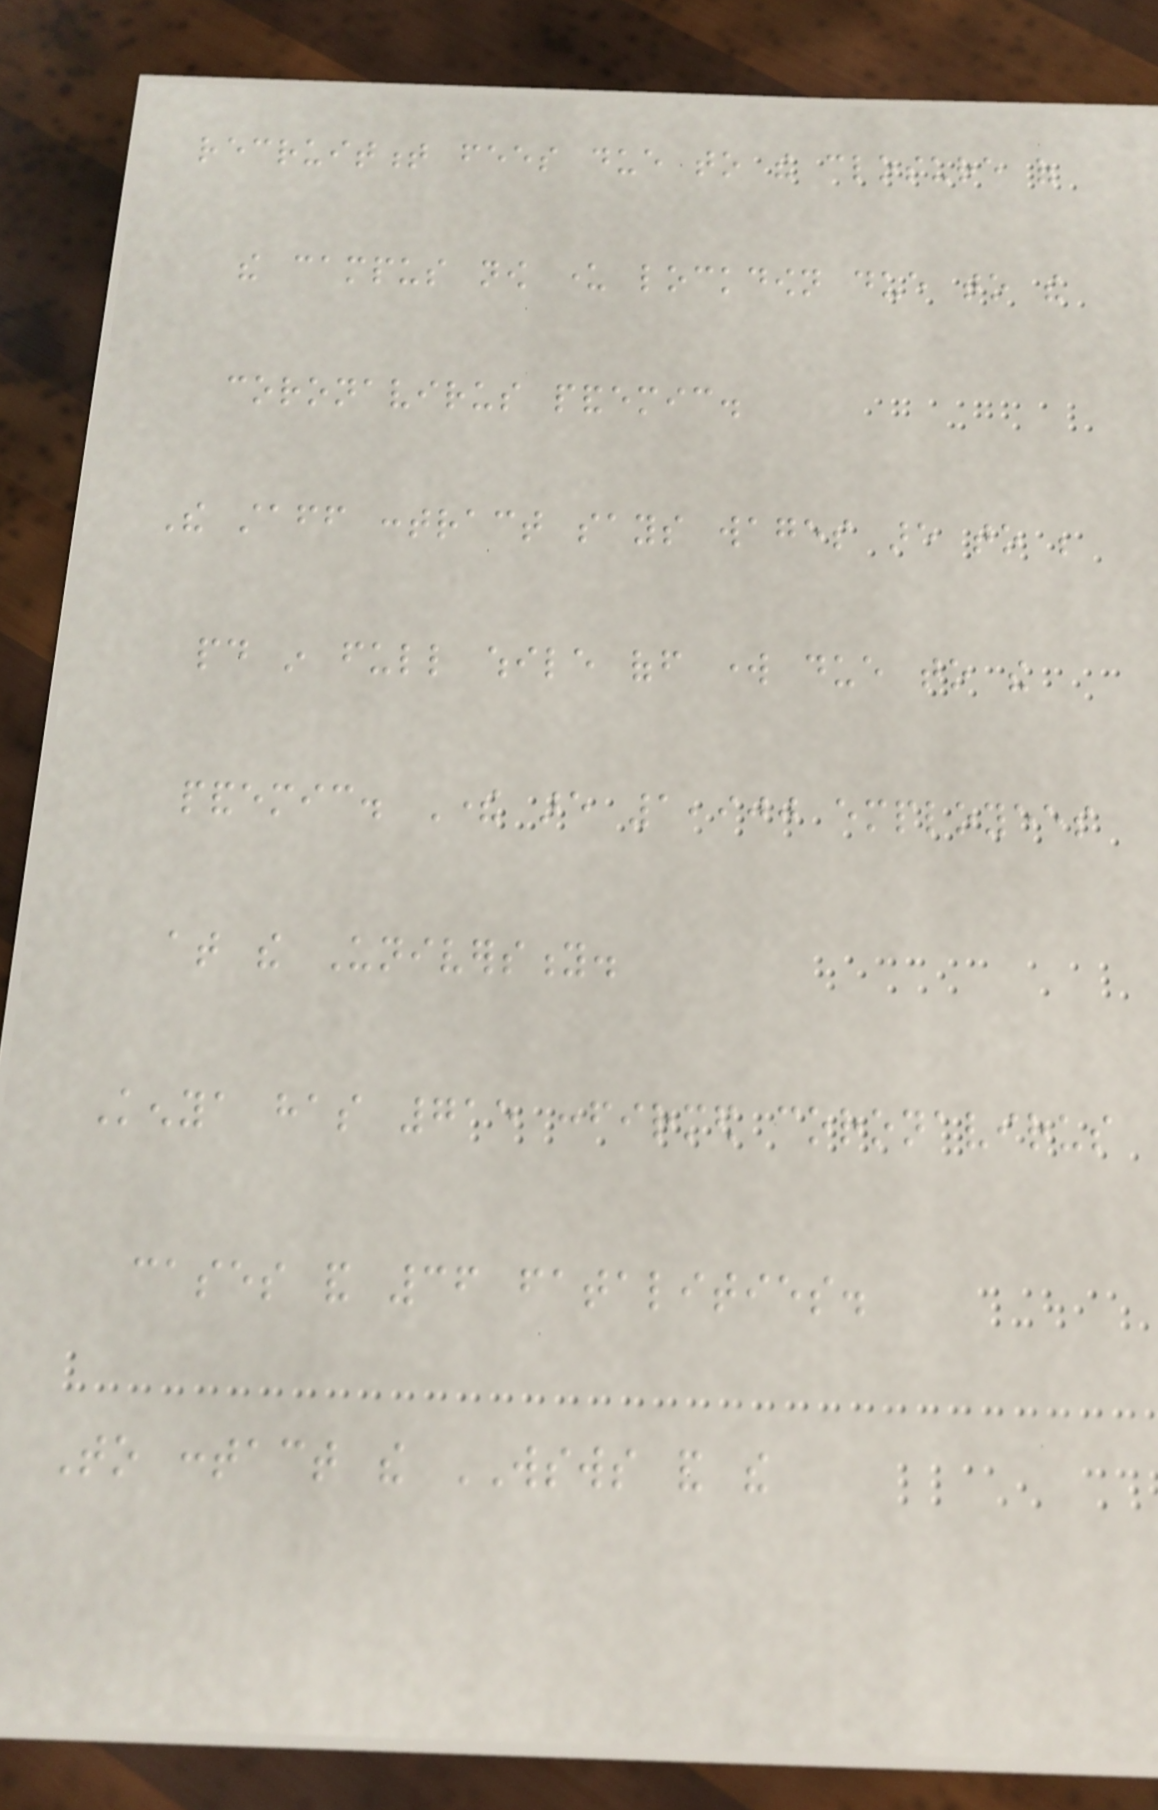recruitment fees due to the closure of
the campus now under lockdown due to the
coronavirus pandemic.
The staff contract says wages are to be
paid in full while off work due to the
pandemic. There are 1,900 employees
at the University.
Kenya has 715 confirmed coronavirus
cases and 36 fatalities.
To contact the WSWS and the
